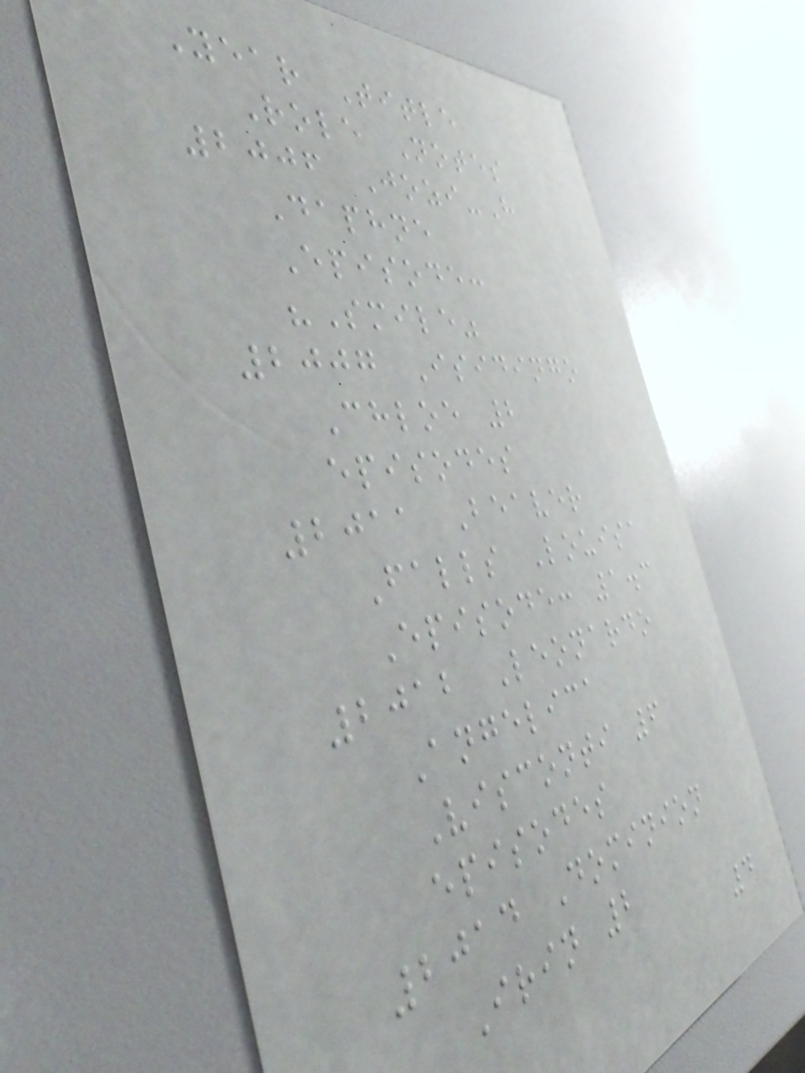Year Title
Role Notes
2006 Jozi-H
Daphne
Episode:
"Smile"
2007 Isidingo
Chloe 2
episodes
2011 Beaver
Falls Louisa
Episode: 1.3
2012 Leonardo
Angelica
Visconti 6
episodes
2014 Dominion
Irin 2
4
